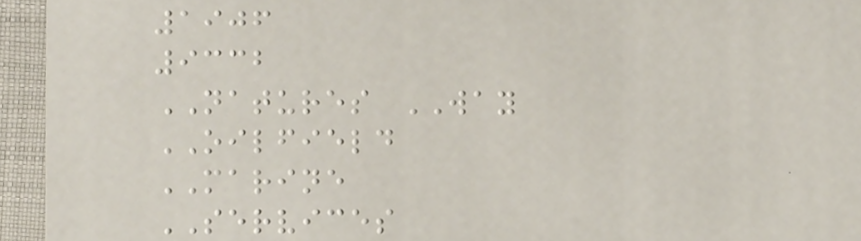1906
9332
NATURES WAY
OILFIELD
MARINE
SERVICES
